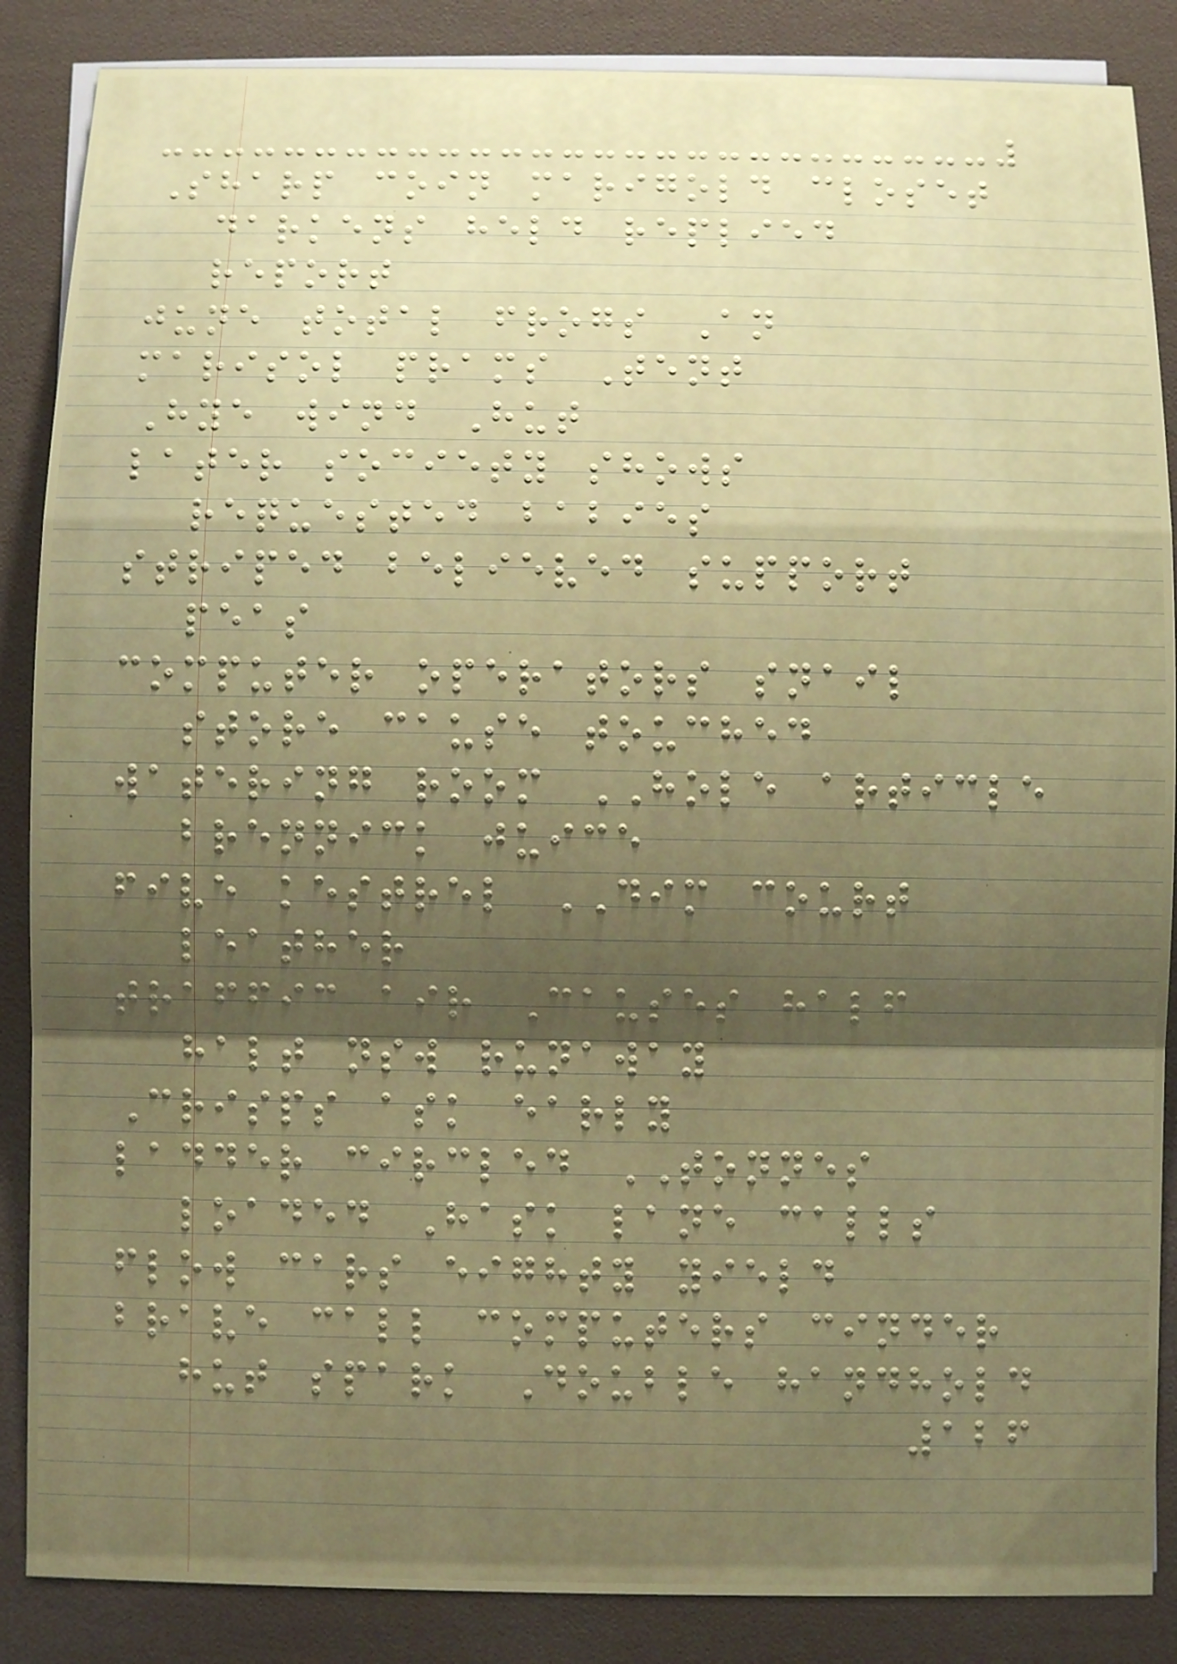Sharp coin marigold closet
darkens held replied
report
june total frogs An
marisol prams Tent
Hye wind Hut
later society shows
requested babies
striped believed support
peas
computer operators snail
store cause touched
watering room HOLE article
brennick juice
five kestrel DIM court
leather
traffic air Causes half
halt nsw runaway
Crisps ask early
ladder circled TONNES
loaded Hask lane calls
flow cars eighty yield
brave call computers cinder
hut spark Double handhold
126
